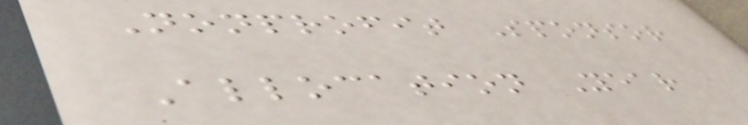Nonprofit Sponsor
Allocation Year
